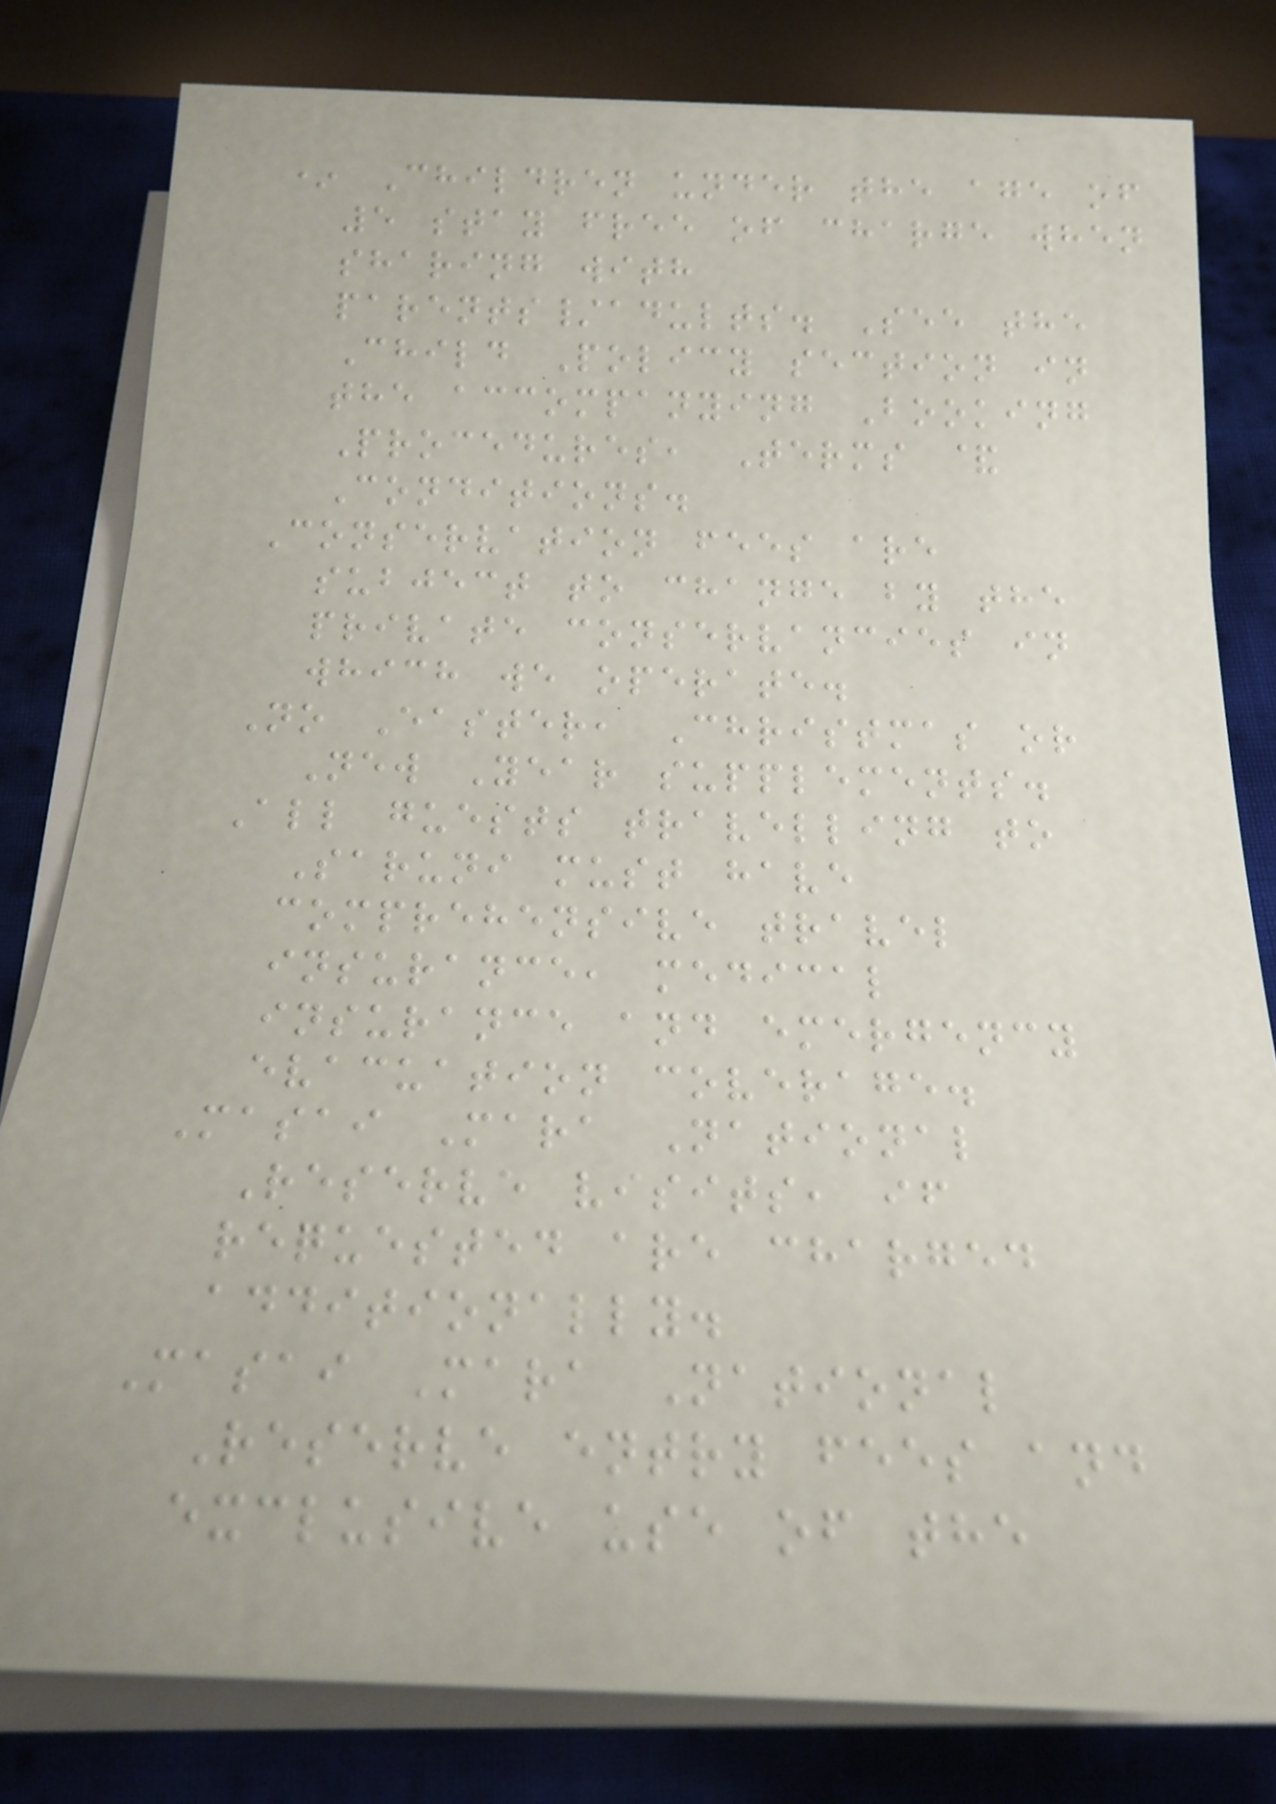* Children under the age of
5 stay free of charge when
sharing with
parents/adults. See the
Child Policy section in
the accompanying Booking
Procedures, Terms &
Conditions.
Conservation fees are
subject to change by the
private conservancies in
which we operate.
No Easter, Christmas or
New Year supplements.
All guests travelling to
Saruni must have
comprehensive travel
insurance, medical
insurance and emergency
evacuation coverage.
Masai Mara National
Reserve visits, if
requested are charged
additionally.
Masai Mara National
Reserve entry fees and
exclusive use of the
